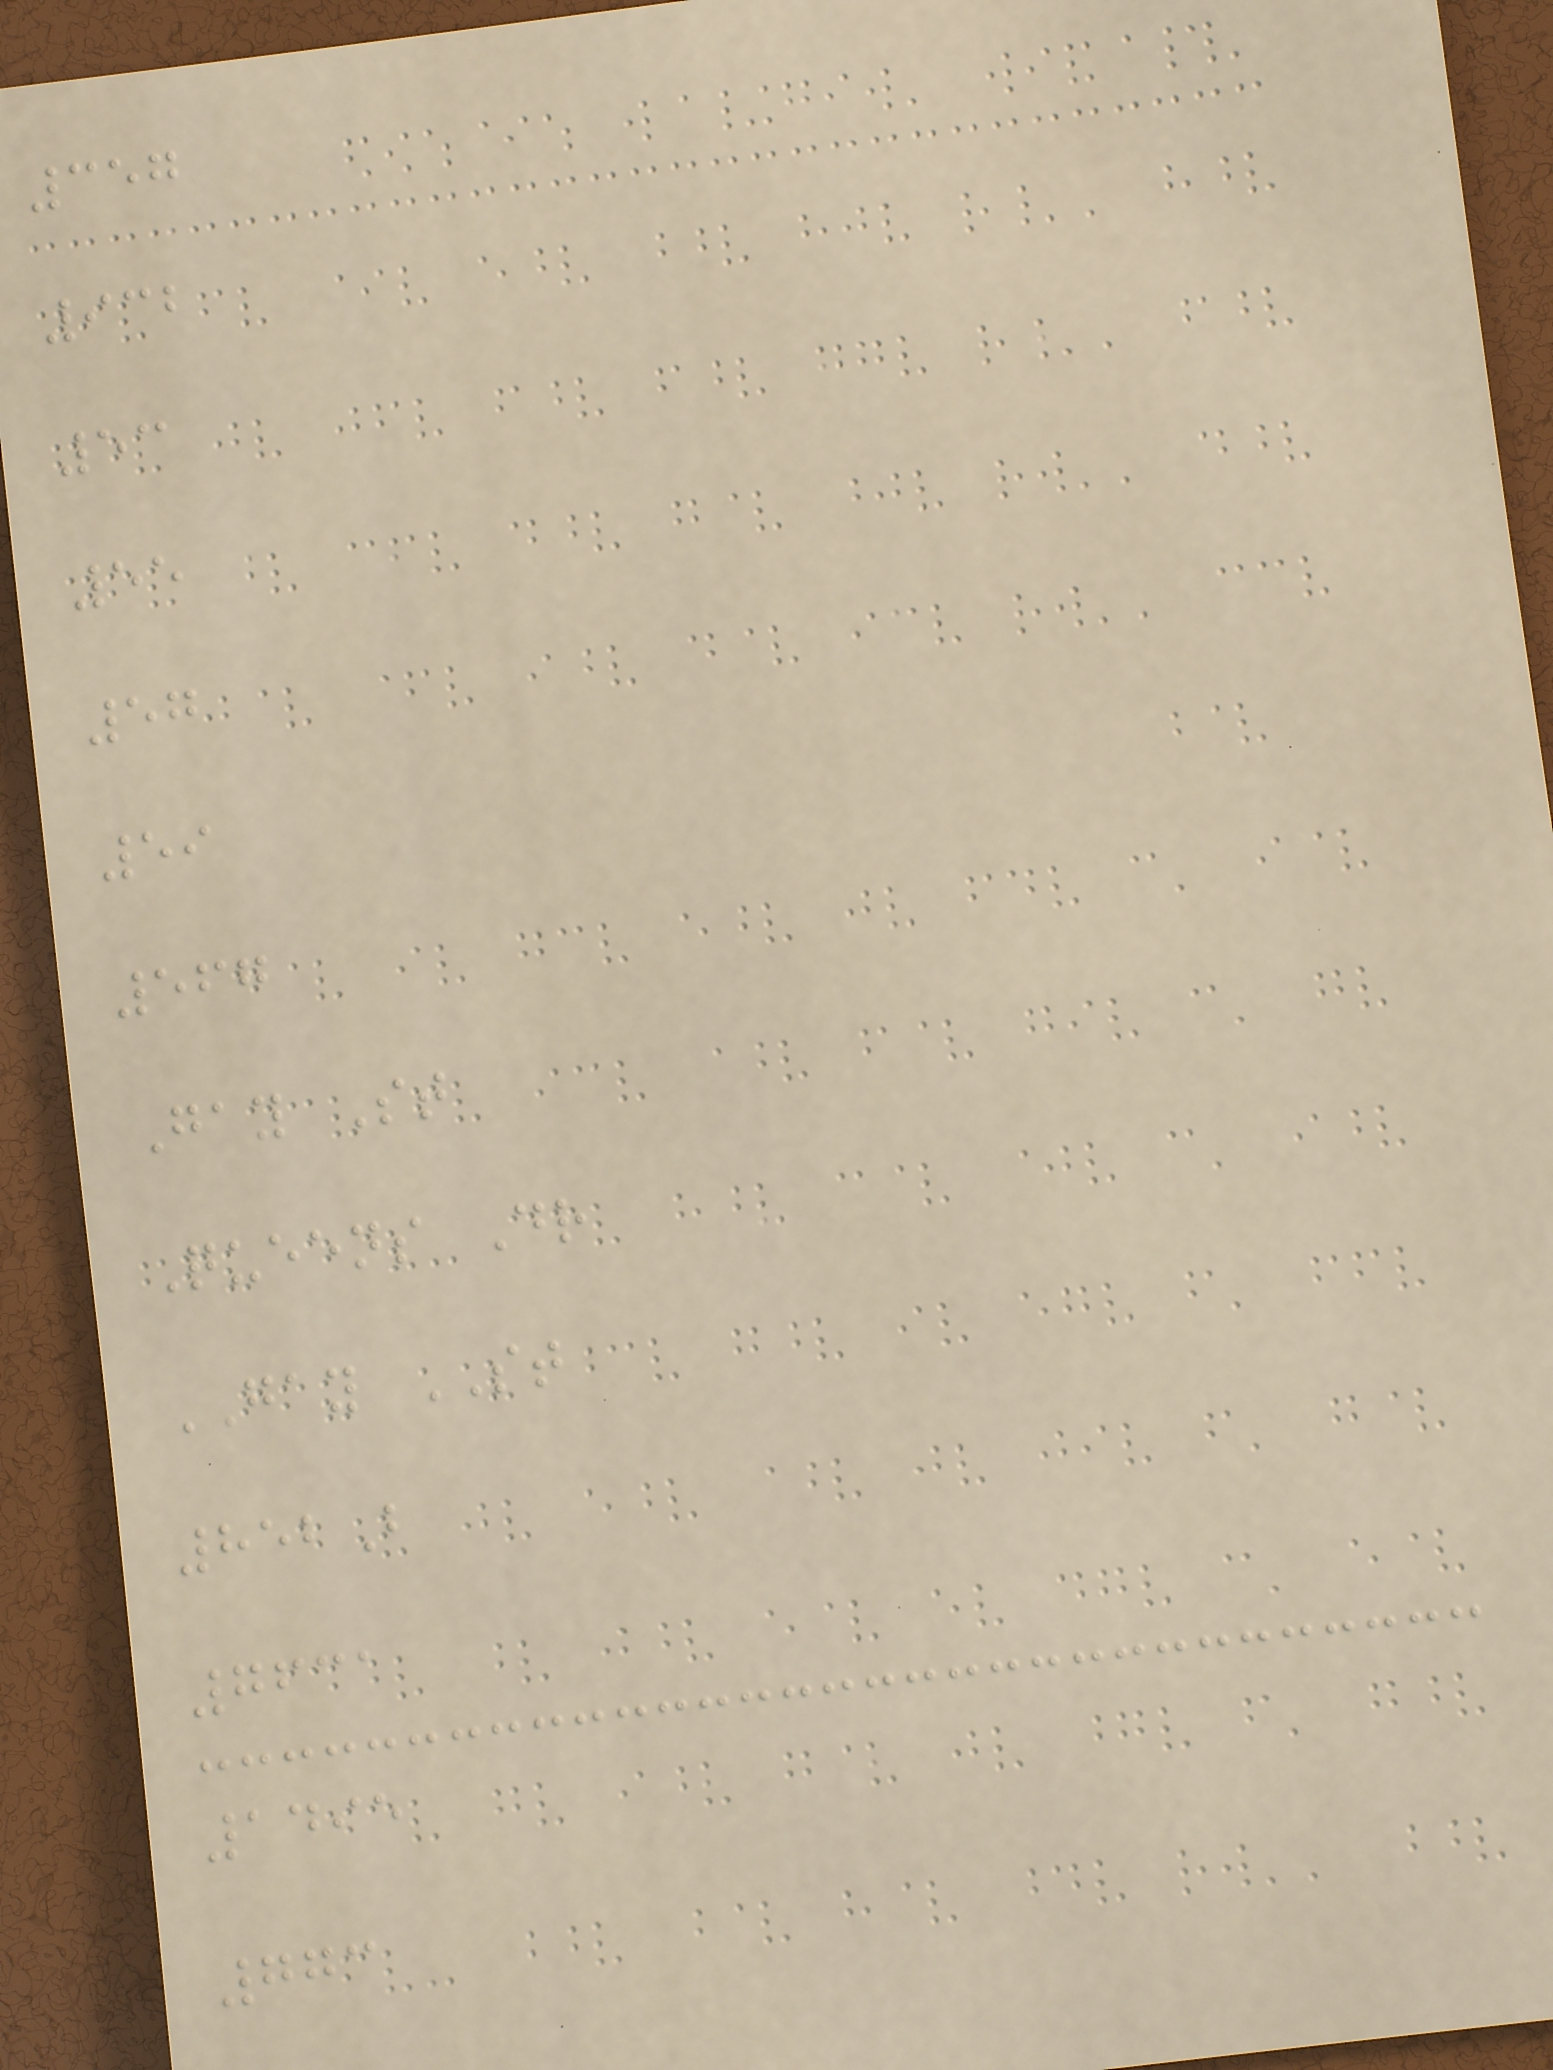357
932
53
55
57
59
567
Gay St
Queens Dr
GAY ST
852B
7631
1495
773
